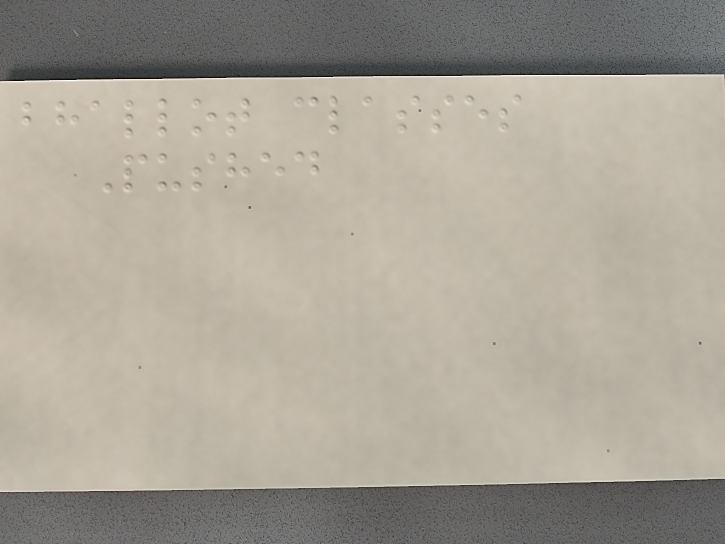bhallot classes
Pushed
